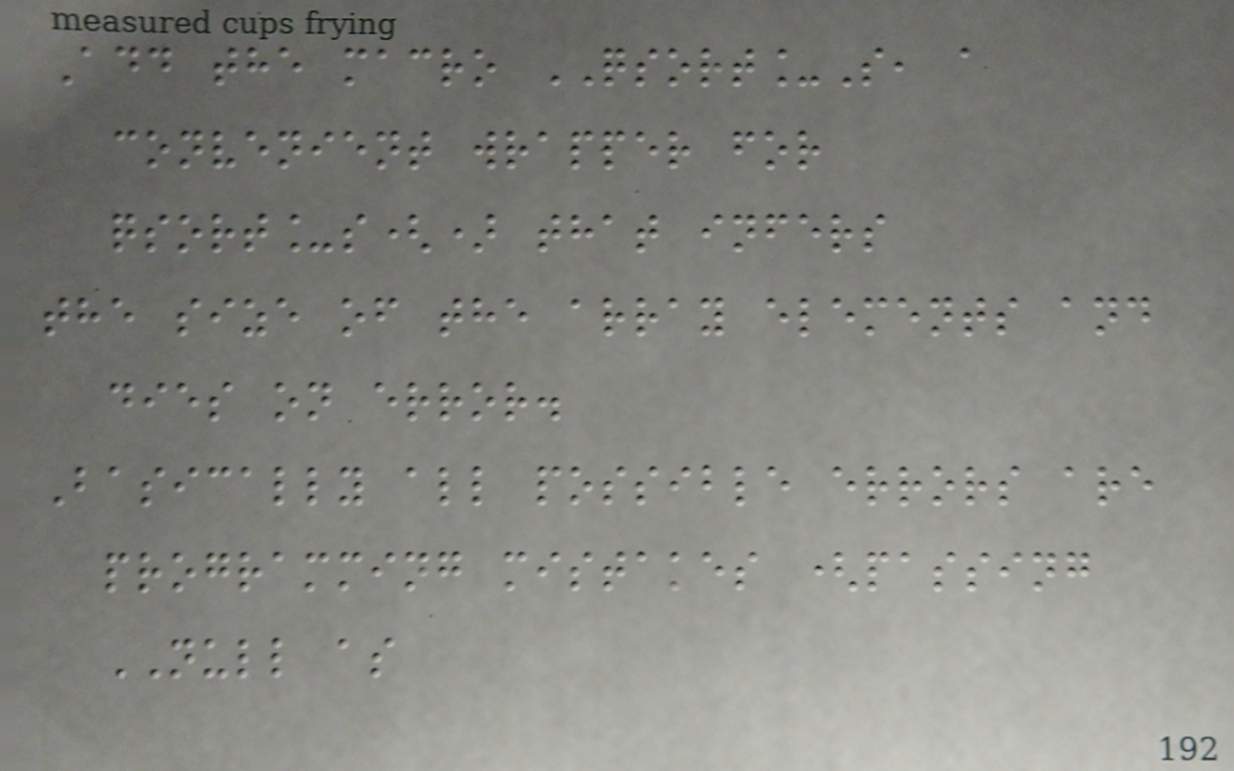Add the macro QSORT_S, a
convenient wrapper for
qsort_s() that infers
the size of the array elements and
dies on error.
Basically all possible errors are
programming mistakes (passing
NULL as
